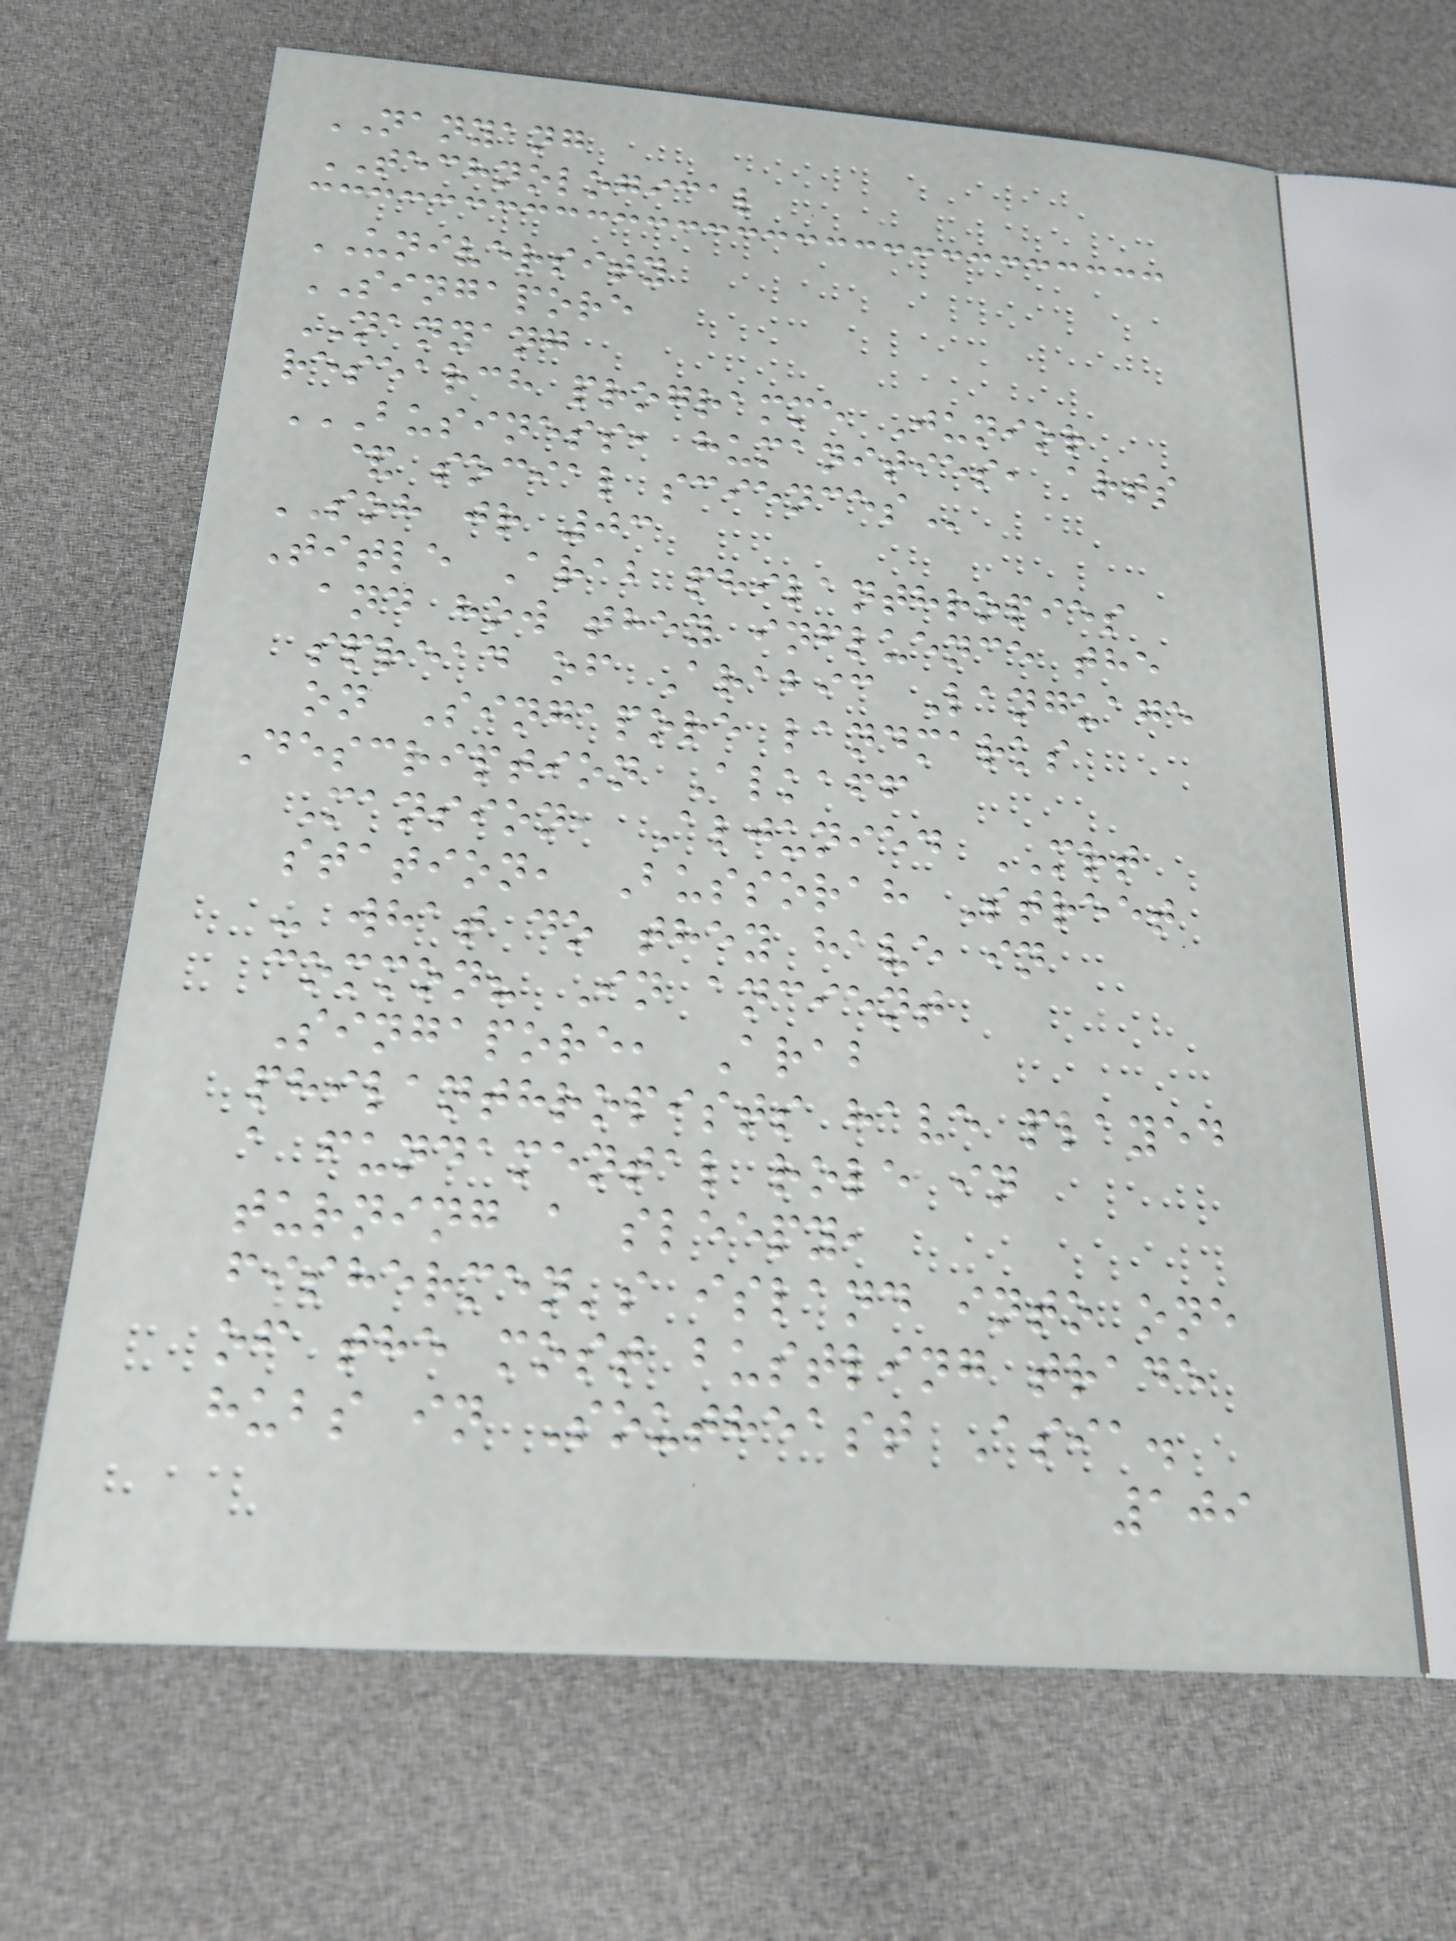NANYANG
TECHNOLOGICAL
UNIVERSITY
SINGAPORE
NANYANG
research programme Junior
BUSINESS, HUMANITIES, ARTS
& SOCIAL SCIENCES
SOH jr 03
Title Arab philanthropies
and how they influence the
spread of Arabic Language
on Singapore landmarks
Description Alkaff
Mansion, Aljunied MRT
station, Bussorah Street
- what do they have in
common? In ancient
Singapore, Arab
philanthropists have played
a fundamental role in
turning a sleepy,
fishermen's island into one
of the most bustling trade
hubs in Southeast Asia.
109
